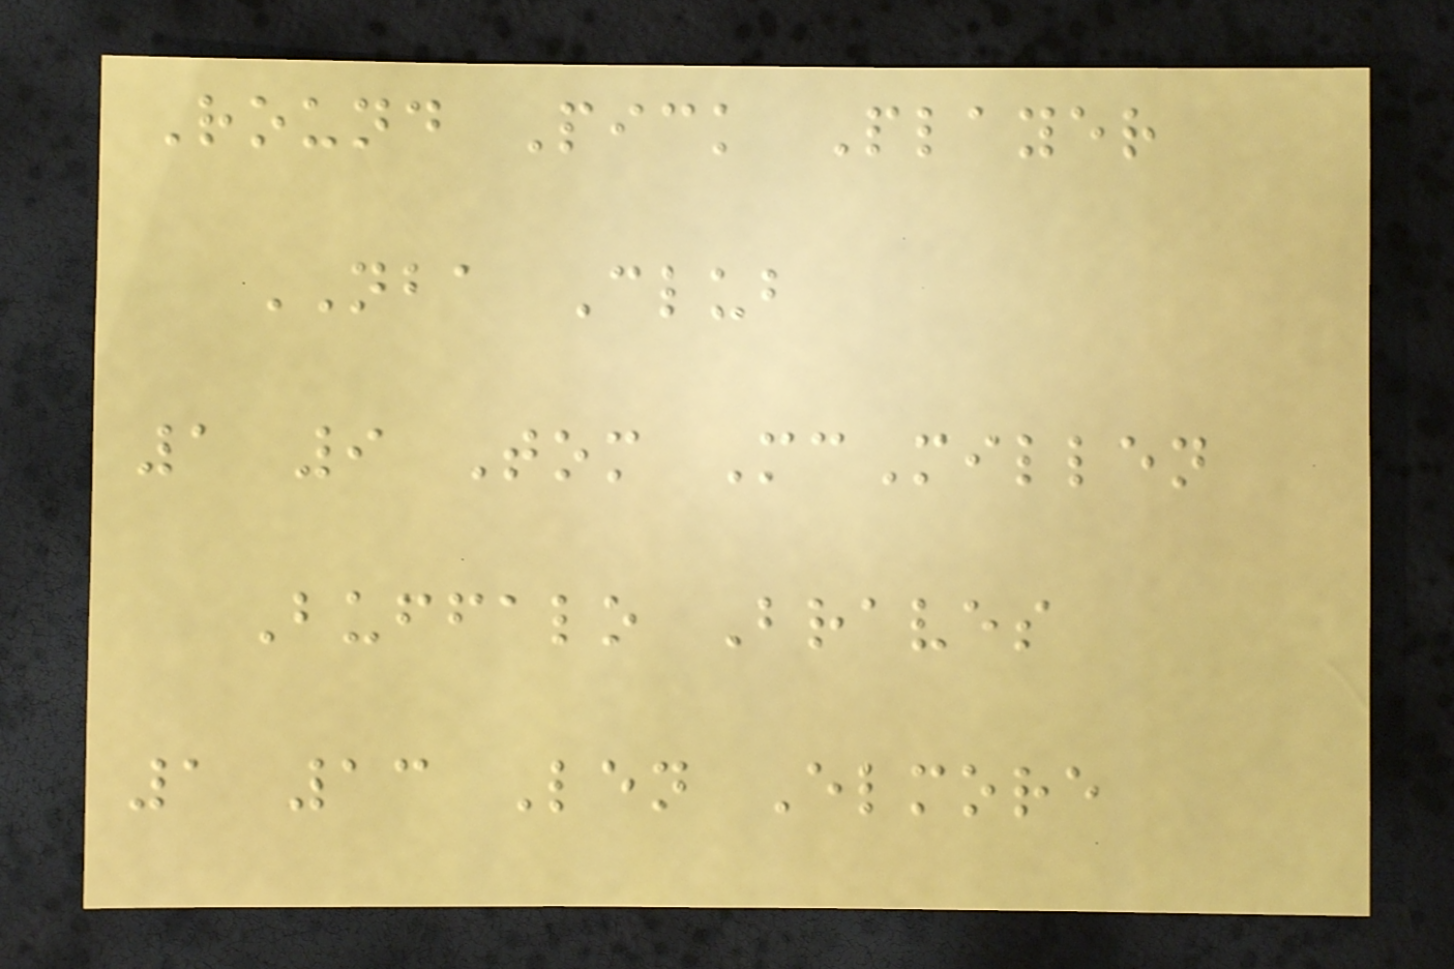Round Pick Player
NBA Club
1 9 Tom McMillen
Buffalo Braves
1 13 Len Elmore
